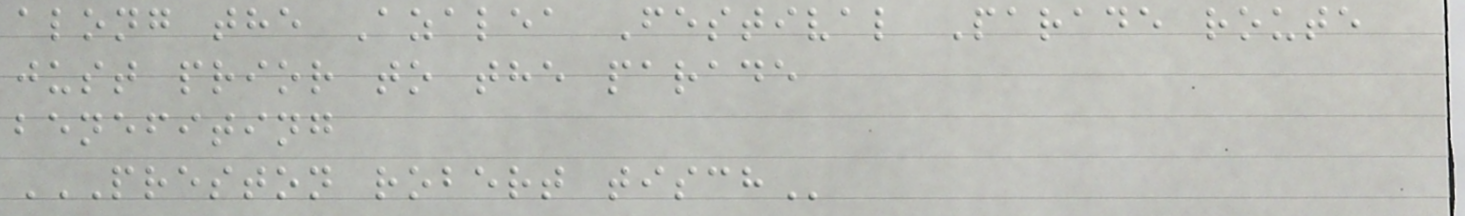along the Azalea Festival Parade route
just prior to the parade
benefiting
PRESTON ROBERT TISCH
